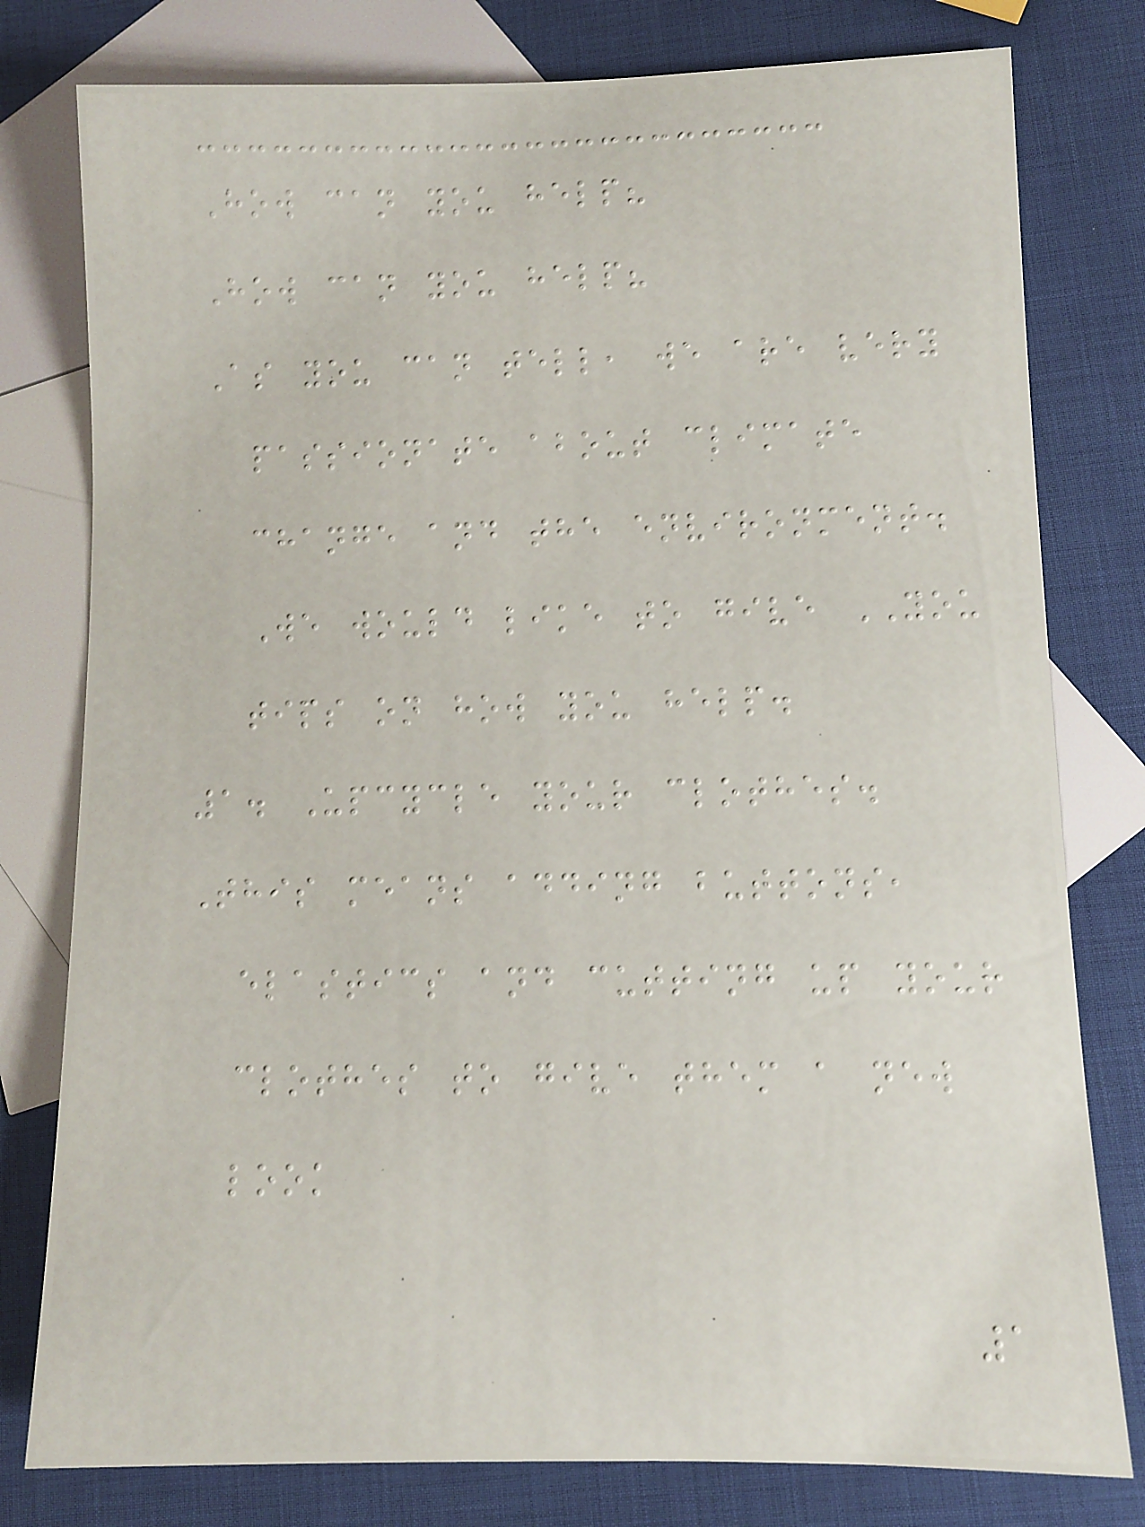How can you help?
How can you help?
As you can tell, we are very
passionate about climate
change and the environment.
We would like to give YOU
tips on how you help.
1. Upcycle your clothes.
This means adding buttons,
elastics and cutting up your
clothes to give them a new
look
1
